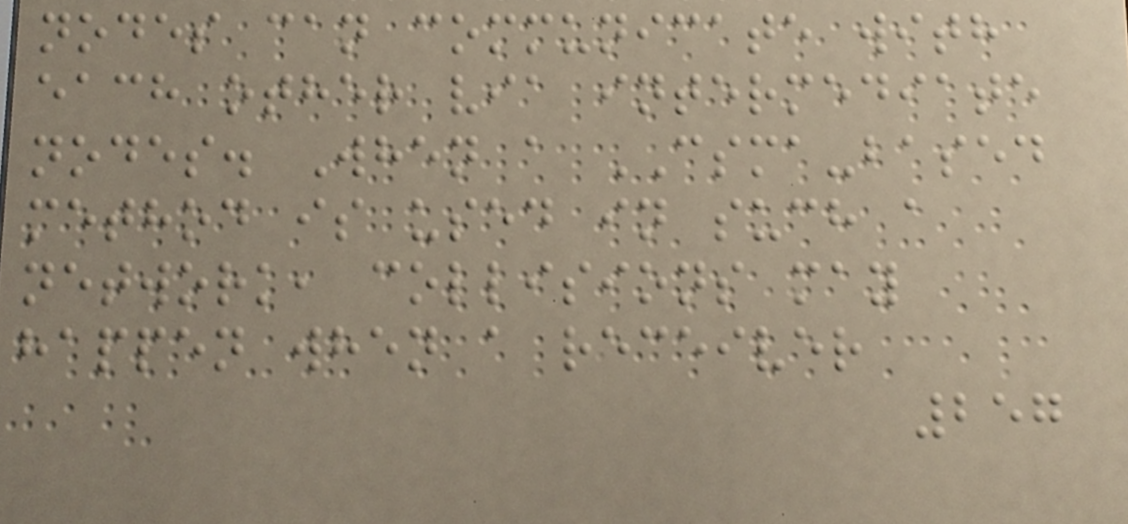nodes can communicate with
each other via intermediate
nodes. When a CSMA-based
method is used in such a
network, collisions may
happen when a receiver
257
